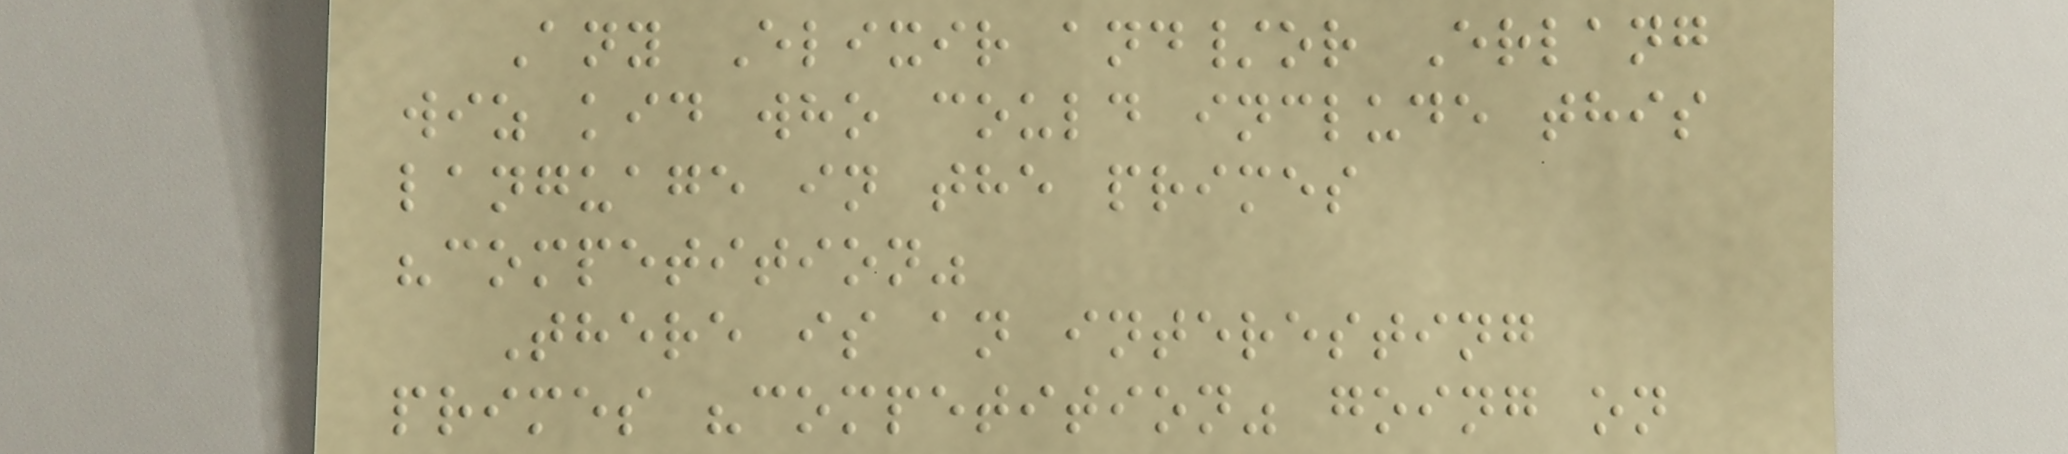Any Elixir and/or Erlang
wiz kid who could include this
language in the primes
"competition"
There is an interesting
primes "competition" going on
